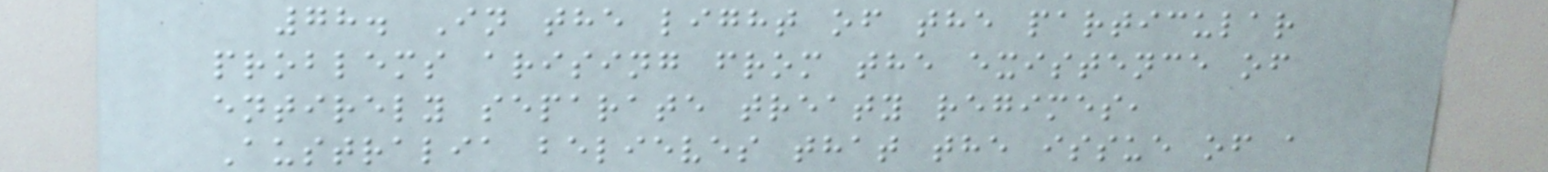78. In the light of the particular
problems arising from the existence of
entirely separate treaty regimes,
Australia believes that the issue of a
